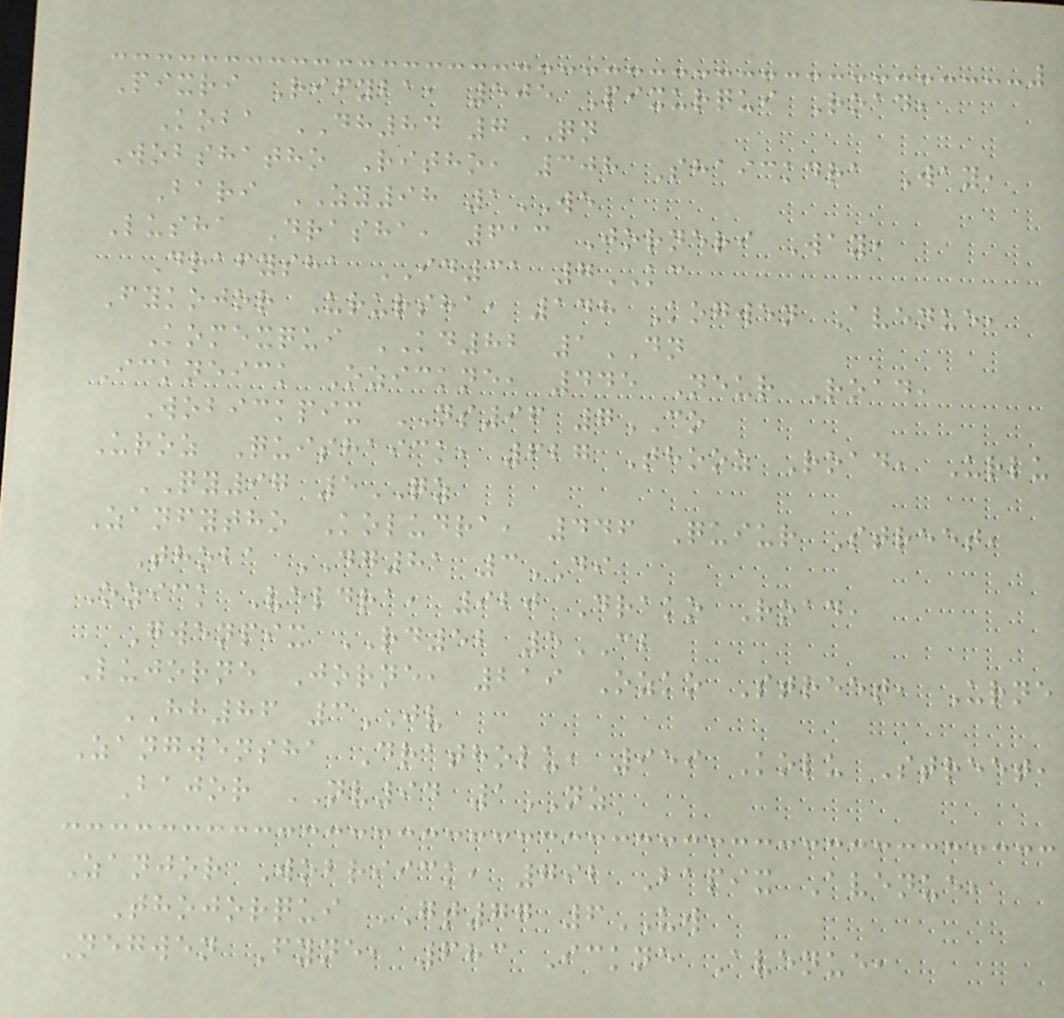Pixri Rifyba, 505 Pixurqui Road,
Koba DH84 7QN
Wobshatho Ritho, 308 Shaickdra Way,
Bari ZY98 1WE
Lusha Drasha, 613 Jorneri Way,
Drafysha ID31 7KC
Fykojor Urursha, 148 Kogwen Avenue,
Komexqui KD82 1DN
Ickneick Ozickne, 445 Neur Road,
Wobickpix NS96 7CO
Uroz Quishaick, 627 Thooz Road, Urlu
QY97 5QZ
Zanfytho Koludra, 446 Quiur Street,
Thoba DG81 3DI
Ozick Veldra, 920 Drako Road,
Gwenpix RD52 5CB
Lujorne Jorne, 219 Ozko Street, Urne
HH86 3JV
Zangwensha Dratholu, 959 Kolu Street,
Bajor NV94 1NZ
Zanjor Wobriick, 792 Bapix Avenue,
Thojorqui GT77 6UW
Negwen Fyne, 683 Ickne Avenue,
